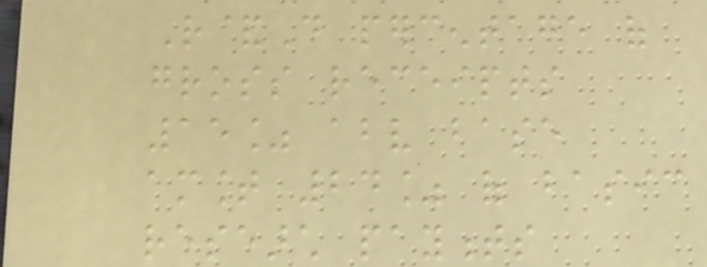R&D percentage of
gross receipts
15% above base
amount 24% of basic
research payments
